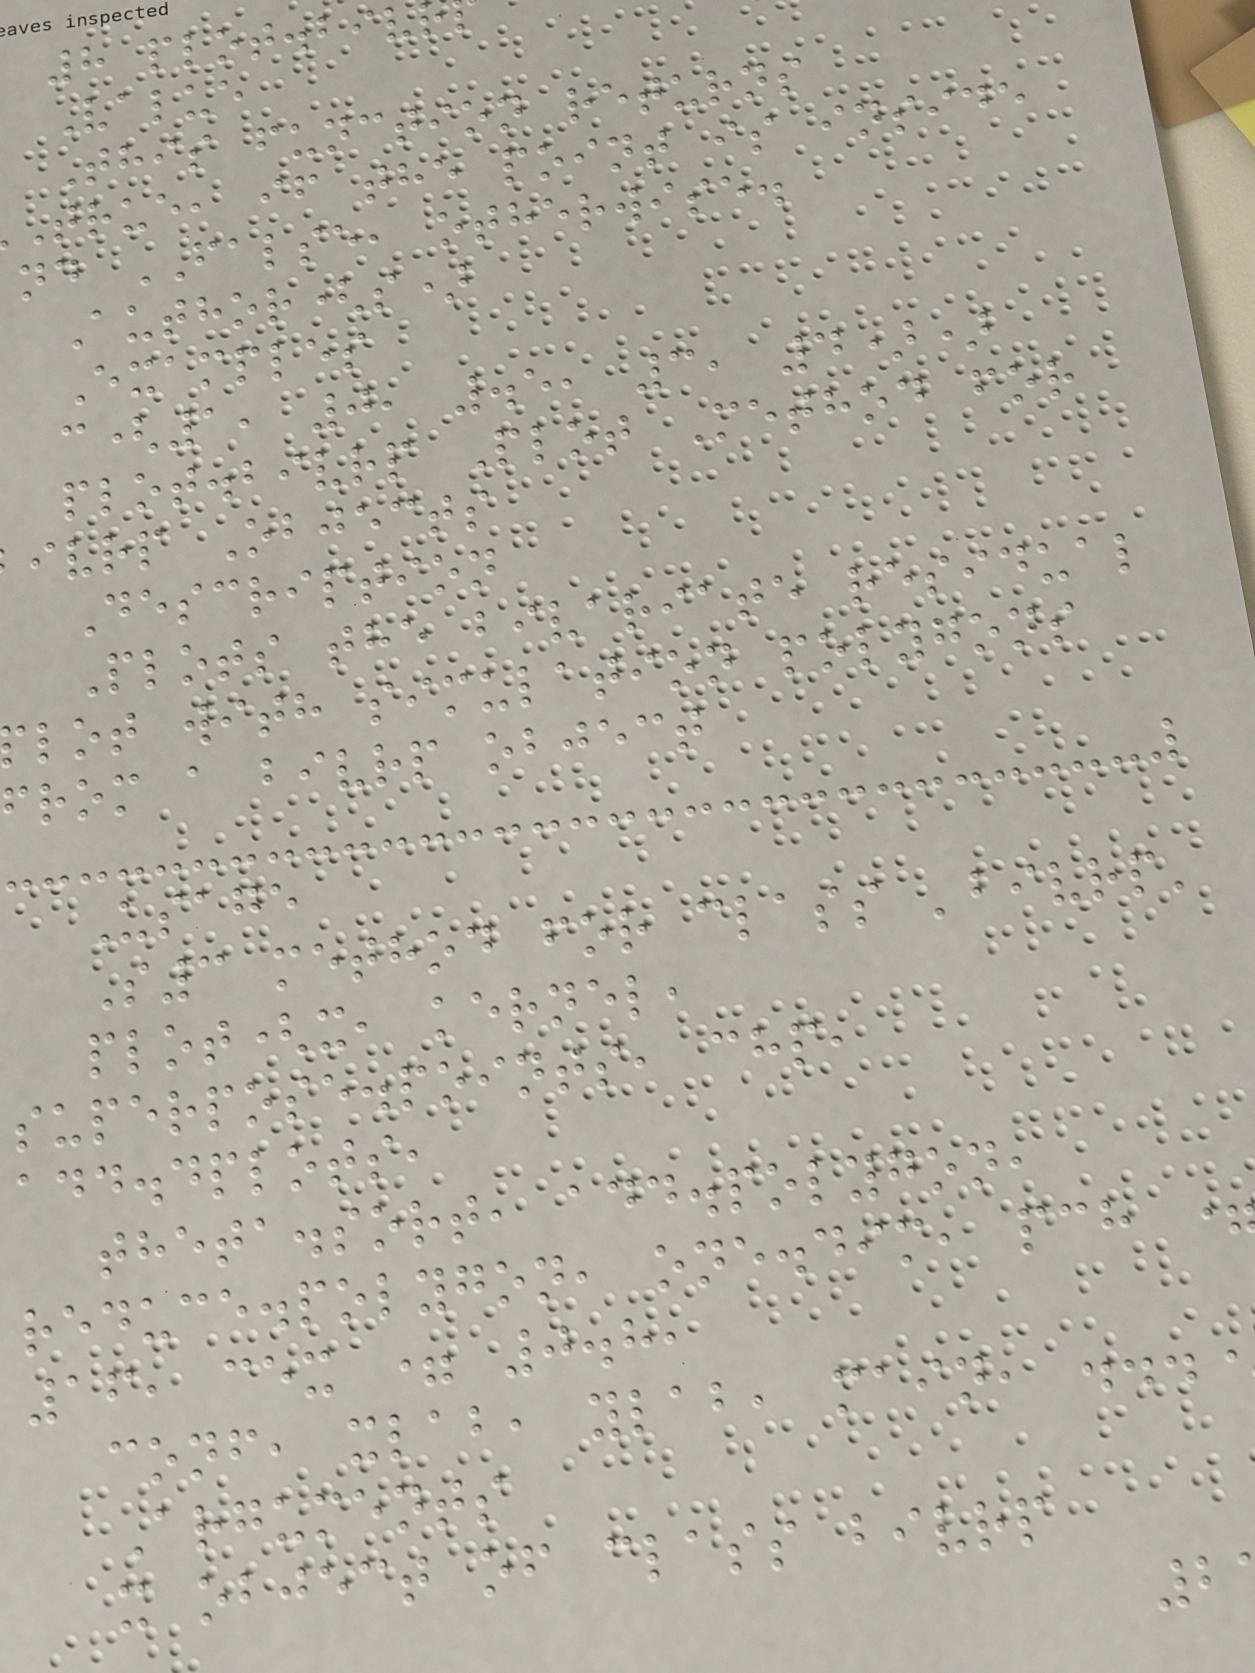8 plot.biv
Value
This function returns
true, if the point is inside
nd FALSE, otherwise.
Author(s)
Examples
c(1, 0, .5, 3, 4))
plot.bivrp Plot Method for
ivrp Objects
Description
Plots the bivariate residual
lot with simulation polygons
from a bivrp object
Usage
S3 method for class 'bivrp'
plot(x, kernel,
superpose.points, chp,
add.dplots,
theta.sort, add.polygon,
reduce.polygon, one.dim, pch
16, cex = 0.8,
conf, xlab, ylab, main, ...
Arguments
x object of class bivrp
